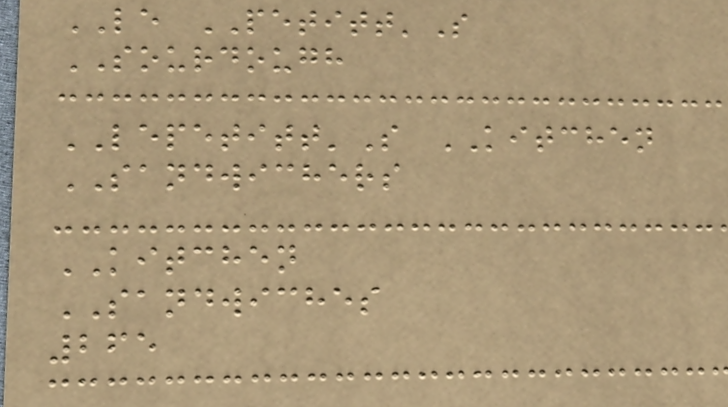LE PETITT'S
SOURDOUGH
LEPETITT'S KITCHEN
SANDWICHERS
KITCHEN
SANDWICHES
265
